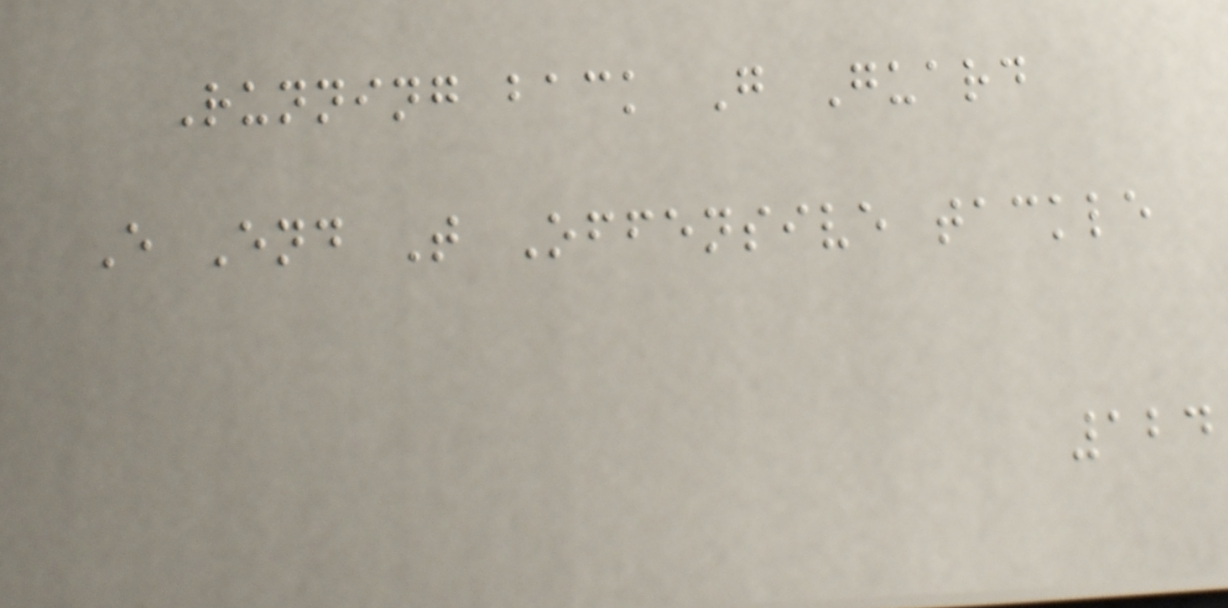Running back G Guard
E End T Offensive tackle
124
